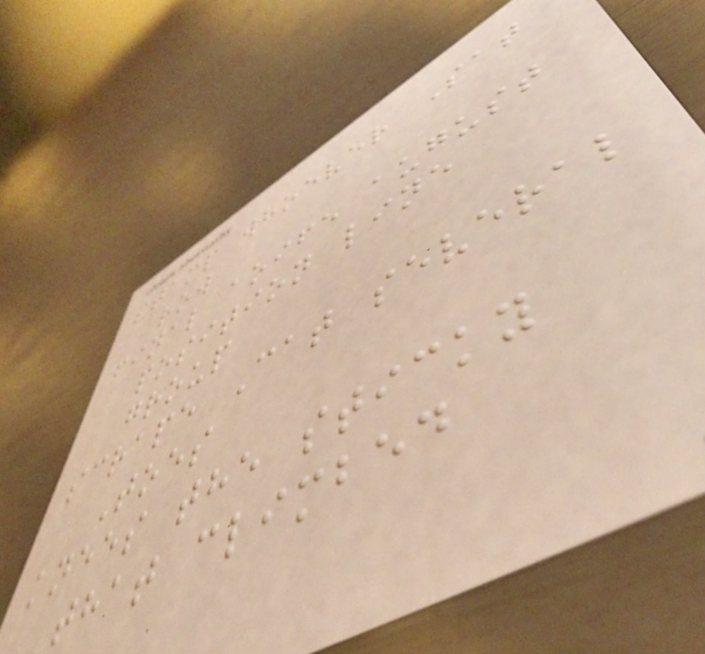stamp whoever Sat
row
final aoife august
position line
group
scrape Cat several
Toes
knees the sticky
that climbed
